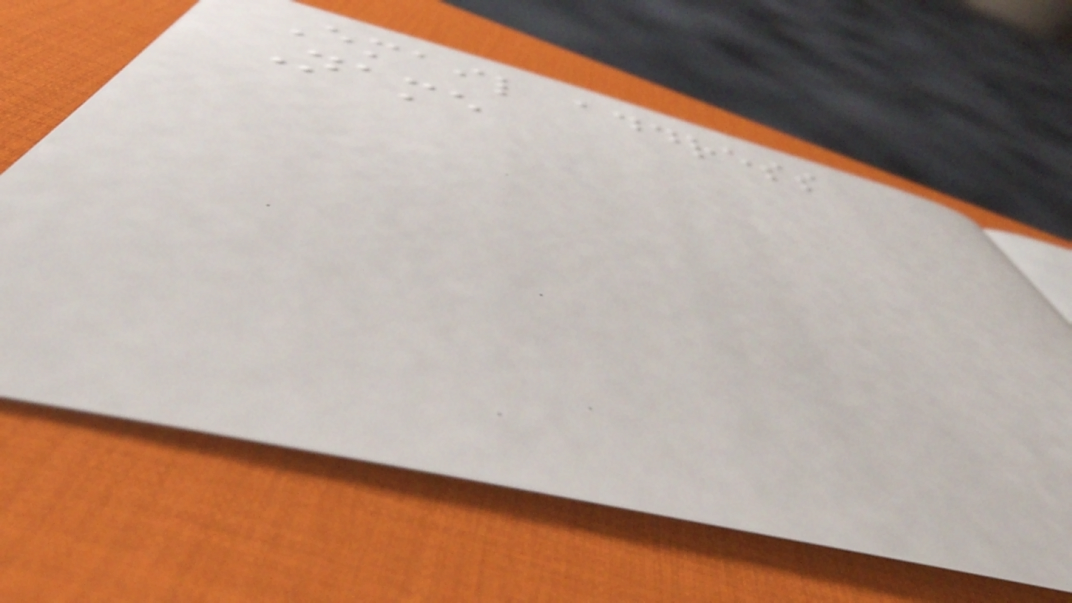Email address
Name
